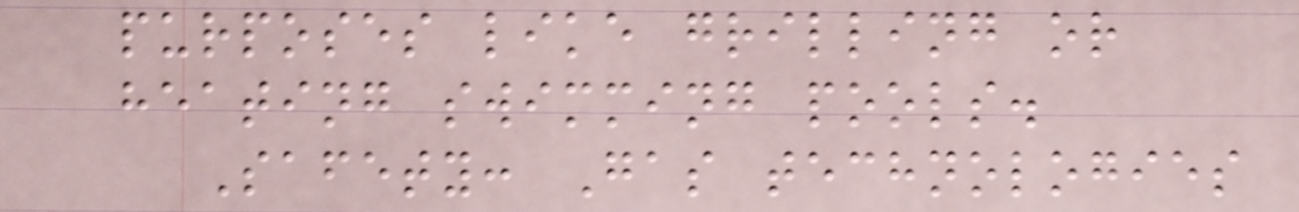purposes like grilling or
heating swimming pools.
Safety: Gas technologies
